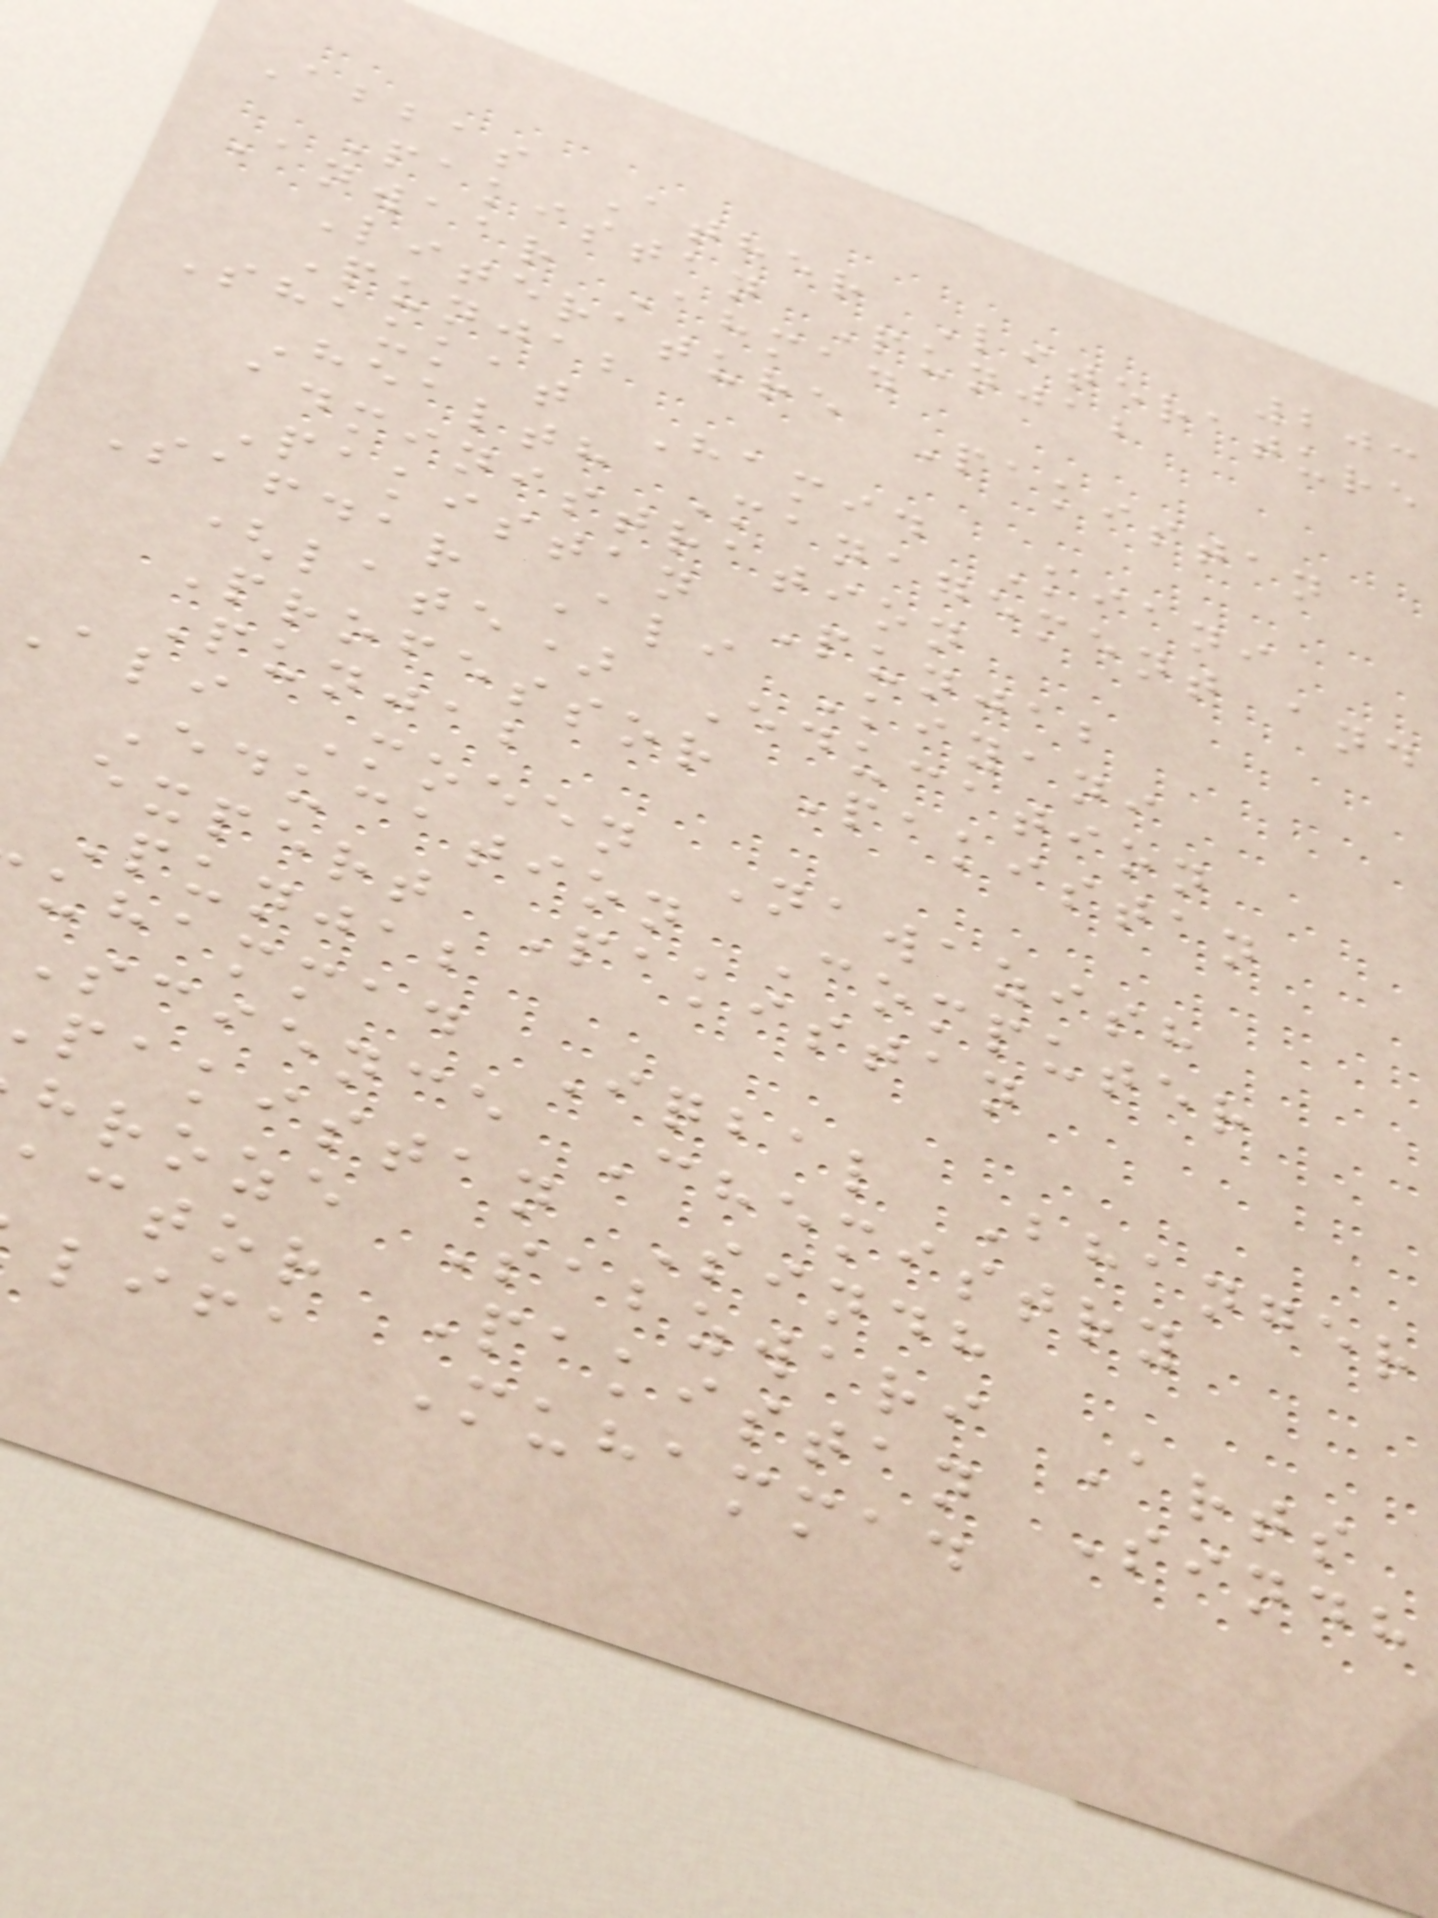203
Abbas Ather Literature
Pakistan Punjab
Anwaar Ahmad
Literature Pakistan
Punjab
Shaukat Hamid Kiani
Health Management and
administration
Pakistan Punjab
Safdar Ali Kiyani
(late) Education
Professor Pakistan
Punjab
Ali Moeen Nawazish
Education Computer
expert Pakistan
Punjab
uhammad Iqbal Bhanger
Science Chemistry
pakistan Sindh
hroze Sabzwari Arts
actor Pakistan Sindh
lifa Muhammad
